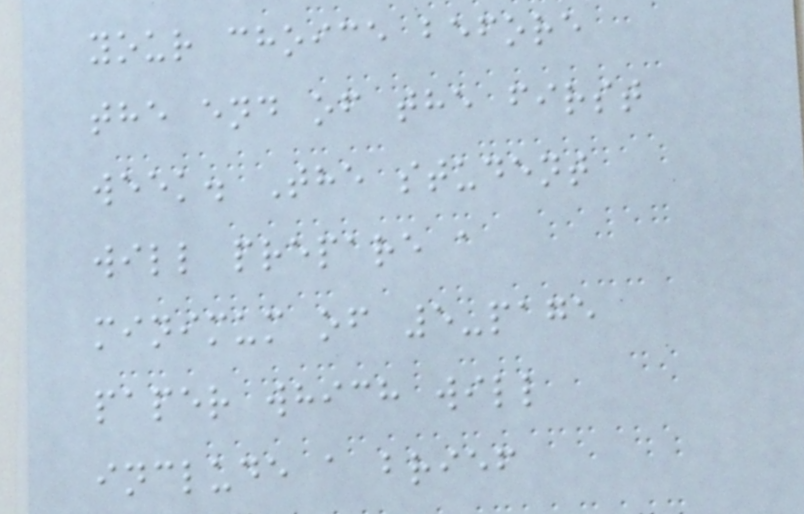your choice before
the end of the first
week. The student
will prepare a
minimum of 5-page
paper which will
include a brief
